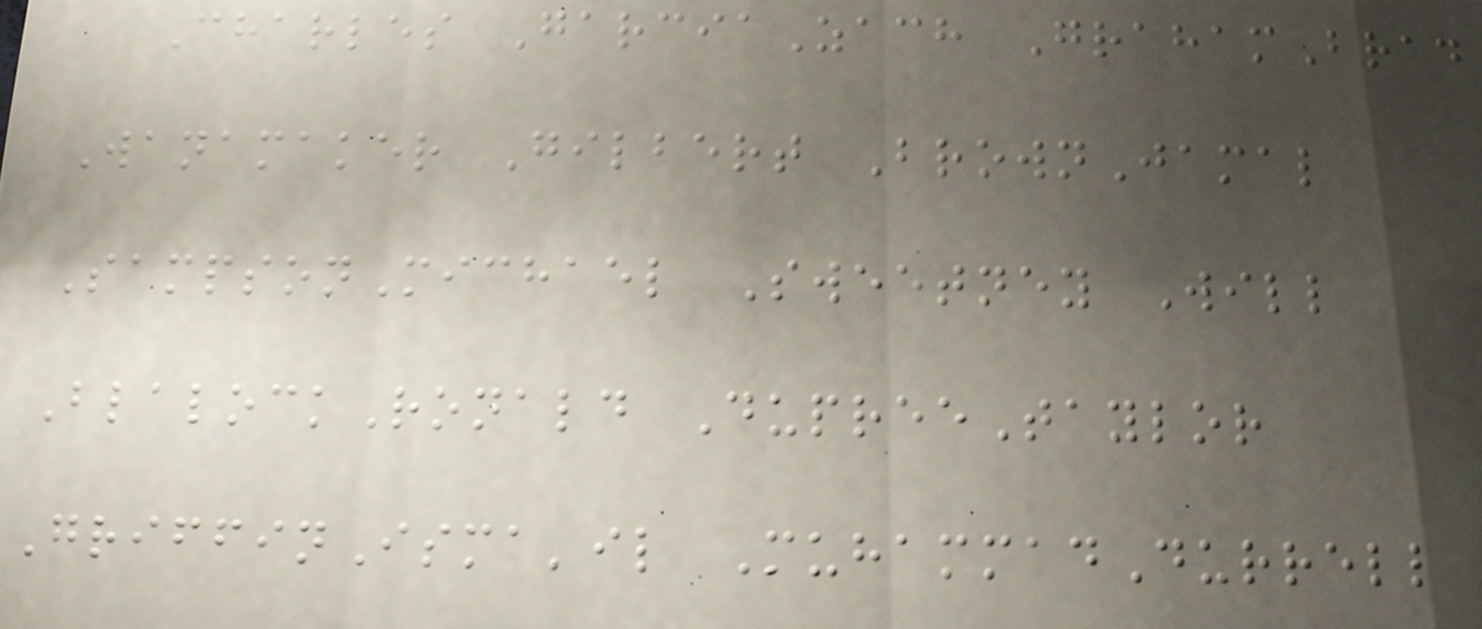Charles GarciaZach GrahamBrad
Wanamaker Gilbert BrownJamal
SampsonMichael Sweetney Will
BlalockRonald DupreeTaylor
GriffinIsma'il MuhammadDurrell
